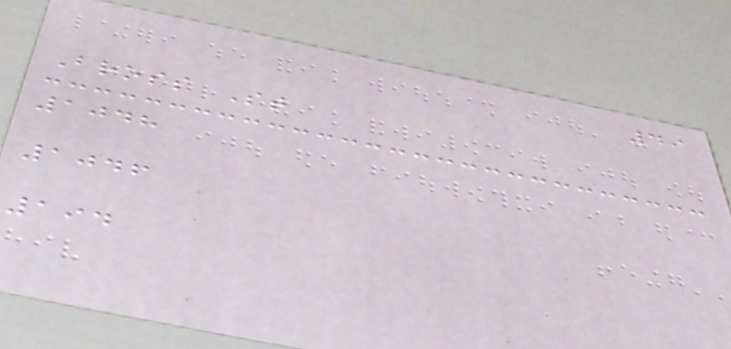49
Bross St
1048
1046
194
